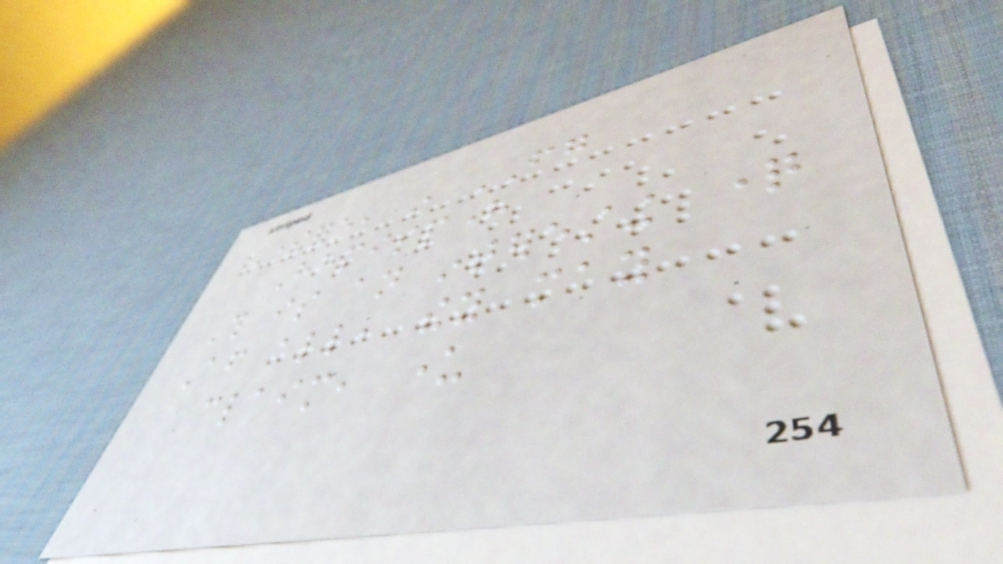Therefore, in FG
Hemisphere
This is an interesting question
After all, they may
claim, under
